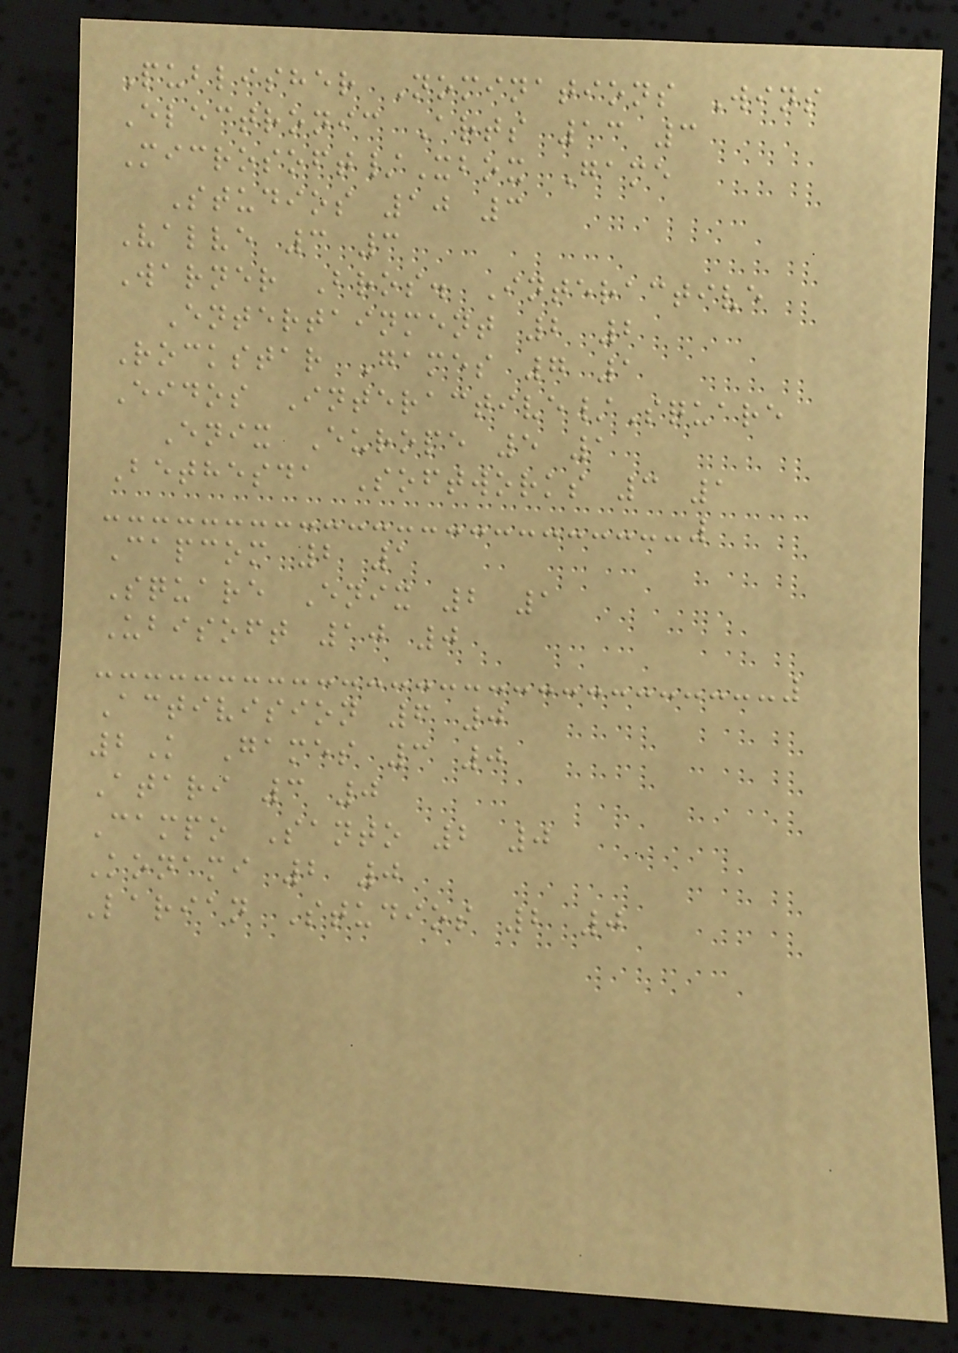Publisher Nominations Wins
Electronic Arts 13 3
Microsoft/Xbox Game
Studios 10 3
Valve 3 3
Warner Bros. Interactive
Entertainment 2 2
Rockstar Games 7 1
Eidos Interactive/Square
Enix Europe 5 1
Bethesda Softworks 3 1
Capcom 2 1
Square Enix 2 1
Ubisoft 10 0
Activision 6 0
2K Games 3 0
Atari 3 0
Campo Santo 2 0
Konami 2 0
Larian Studios 2 0
